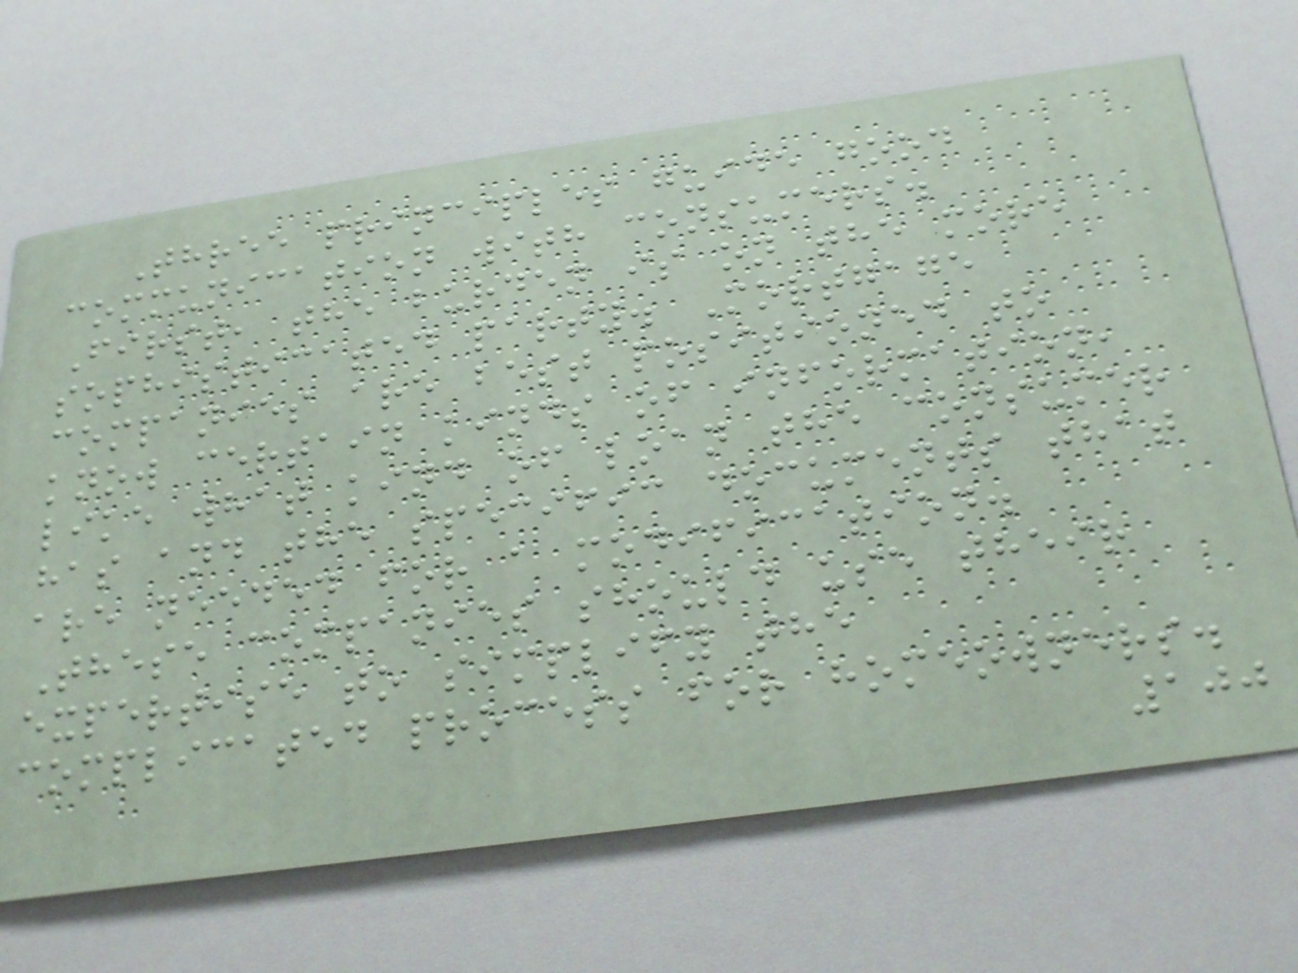Three principles guide good
communication with consumers.
First, the burden is on the more
sophisticated party. Mortgage
companies are best positioned to
know certain kinds of information,
like what kind of loan the consumer
has and the specific documents that
are needed for a modification.
These companies should use their
expertise to simplify the
complicated process for homeowners.
100
